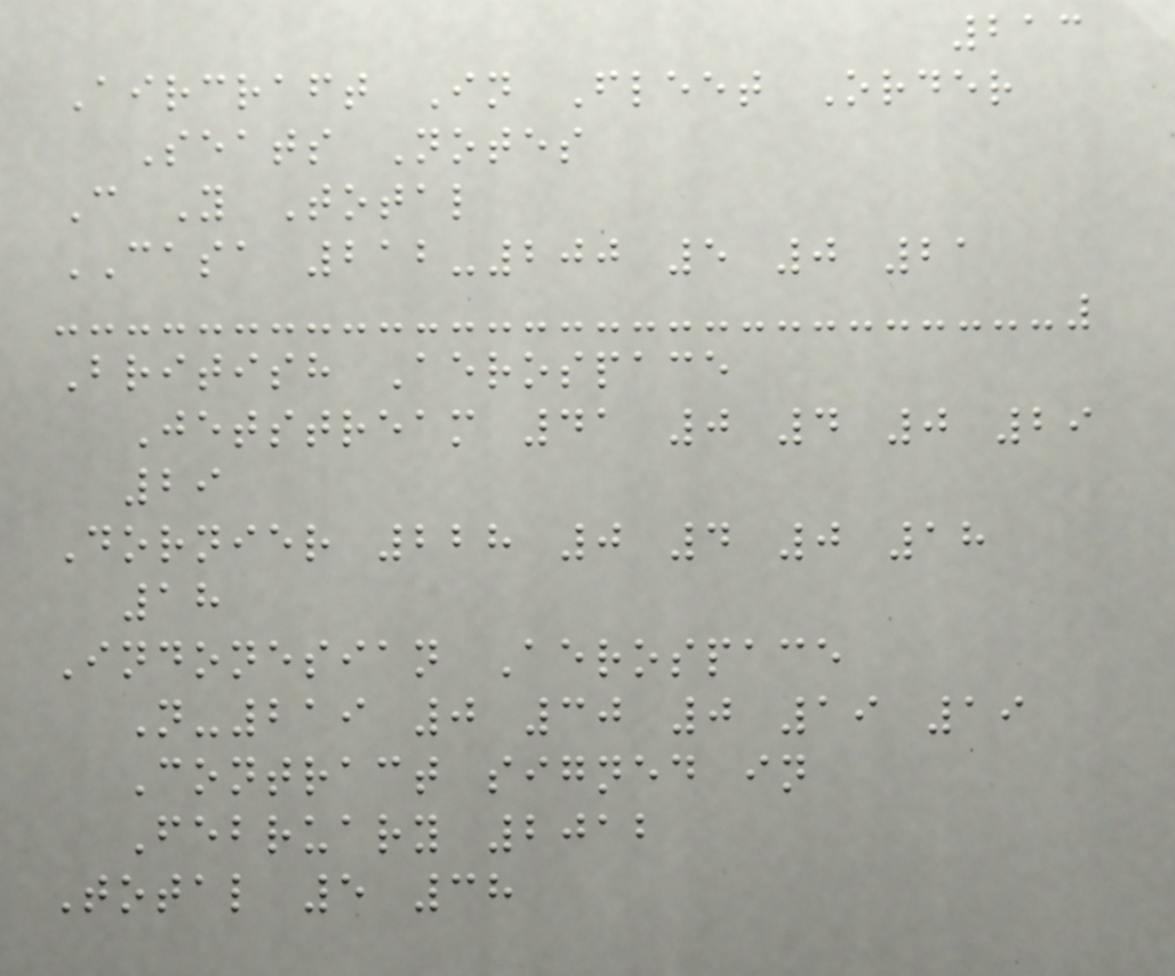213
Aircraft In Fleet Order
Seats Notes
C Y Total
CASA 212-200 5 0 21
British Aerospace
Jetstream 41 0 4 0 29
29
Dornier 228 0 4 0 18
18
Indonesian Aerospace
N-219 0 30 0 19 19
Contract signed in
February 2012
Total 5 38
